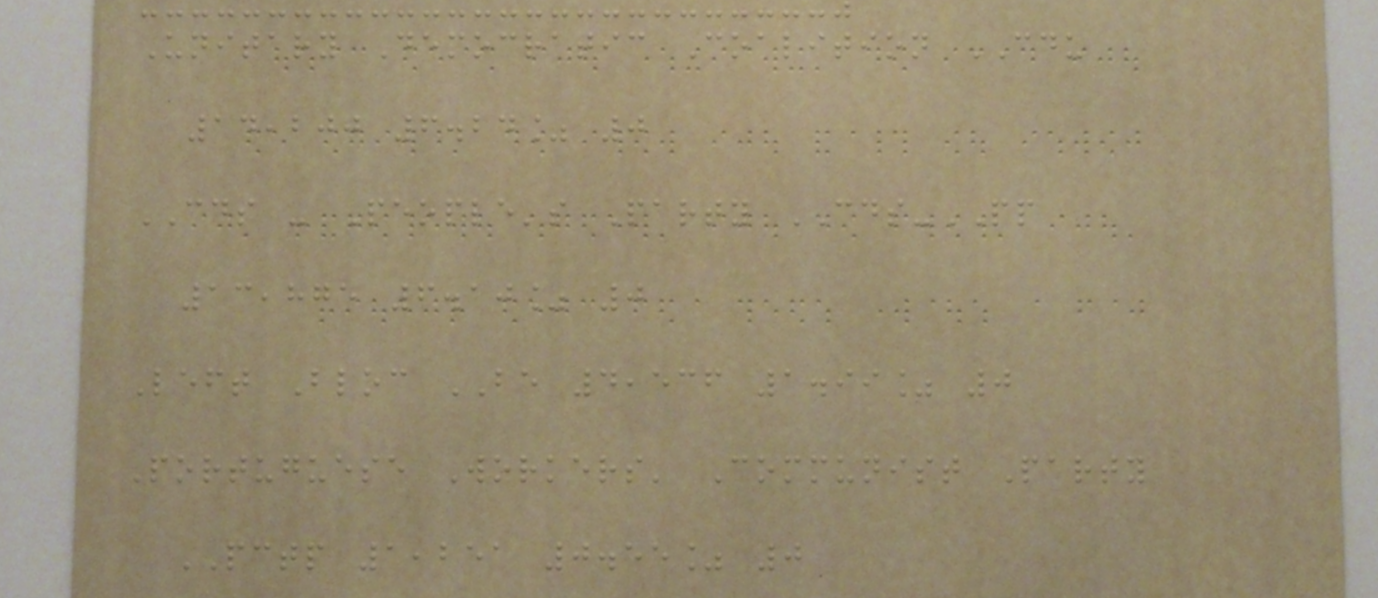Unitary Democratic Coalition CDU
14,200 6.24% 0
CDS - People's Party CDS-PP
13,875 6.10% 0
Left Bloc BE 4,536 1.99% 0
Portuguese Workers' Communist Party
PCTP 1,251 0.55% 0
